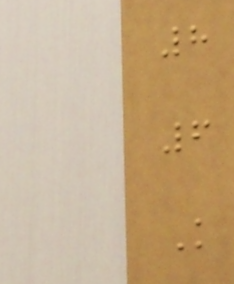8
6
K
